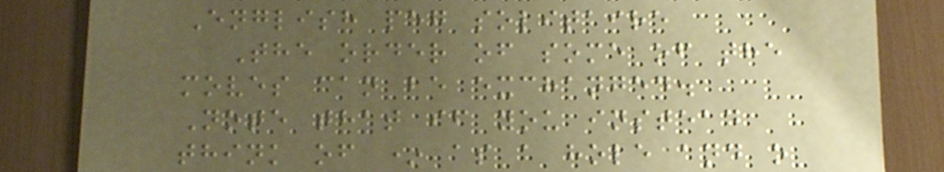English peg solitaire
The order of some of the
moves can be exchanged.
Note that if you instead
think of * as a hole and o
